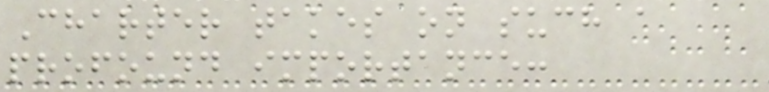Charter takes on such a
profound importance:
